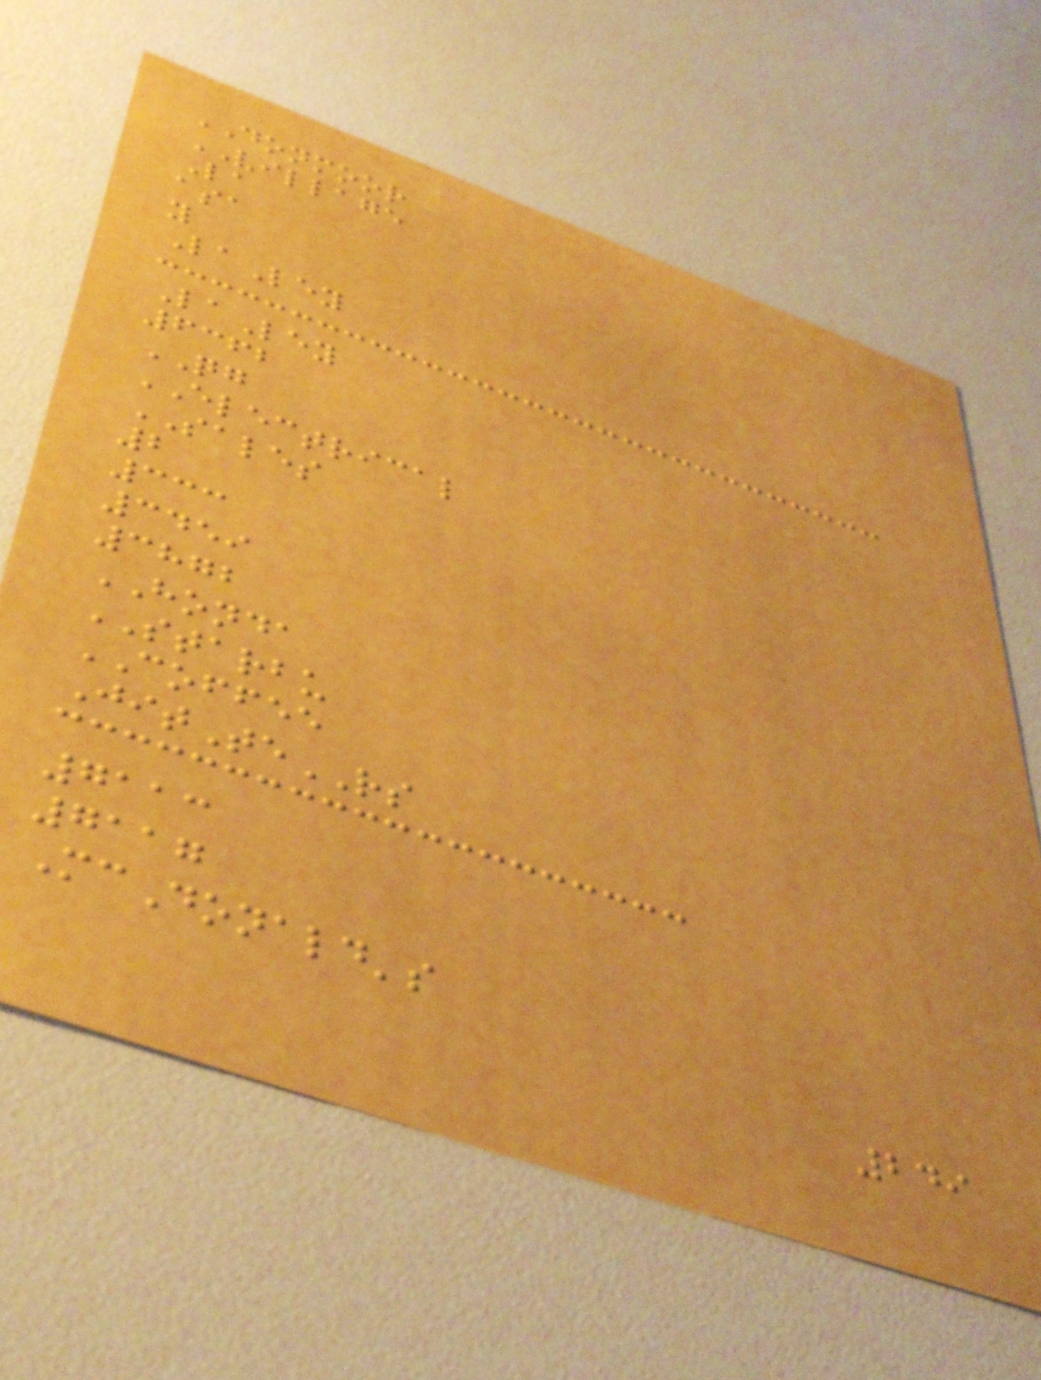DONMOOR
VILLAGE
La
asa
y
LaLey
LaLey
6362
QG
ELECTRICAL
SALES
2
333
3459
3872
HONDA
STARBU
COFFEE
JitTeRS
7113
7117
McDonald's
249
